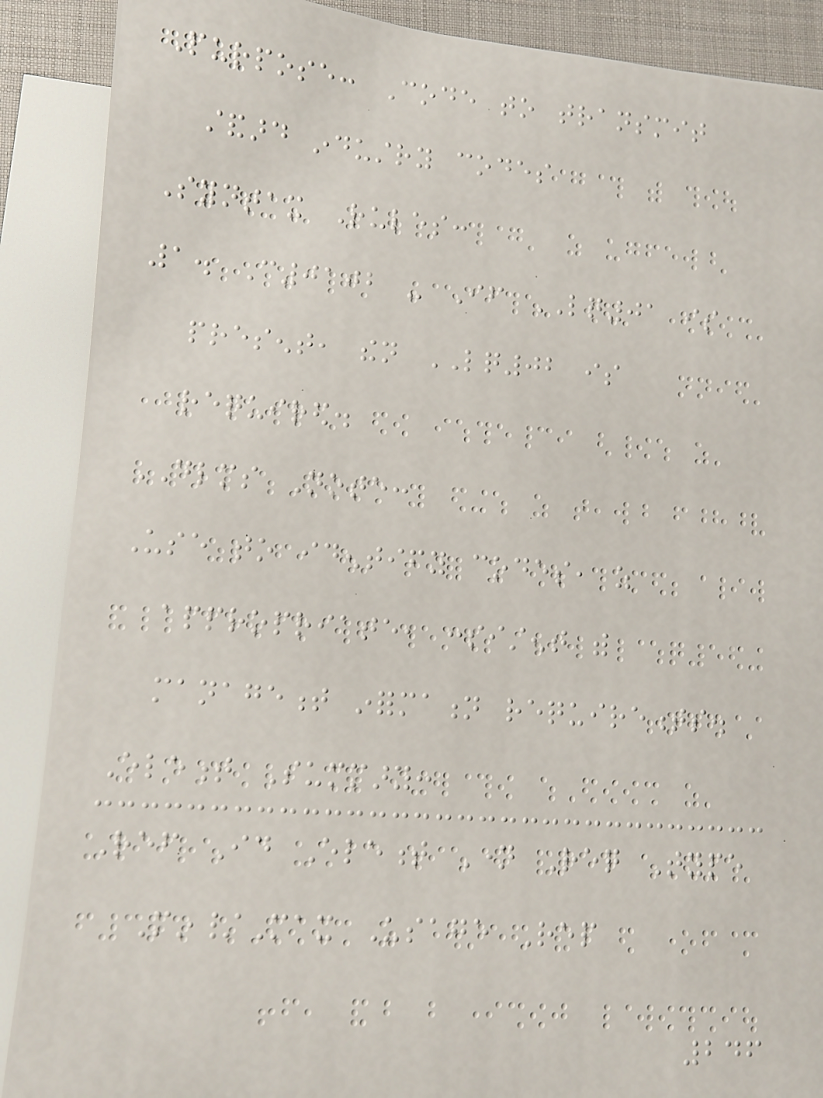Purpose: Code to transmit
standard industry codes
Syntax Rules:
1. C0102 - If LQ01 is
present, then LQ02 is
required.
DLMS Note:
Use to identify codes, as
appropriate, consistent with
management information requirements.
Element Summary:
Ref Id Element Name Req Type
Min/Max Usage Rep
246
